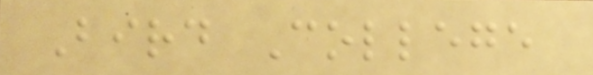Bird College
